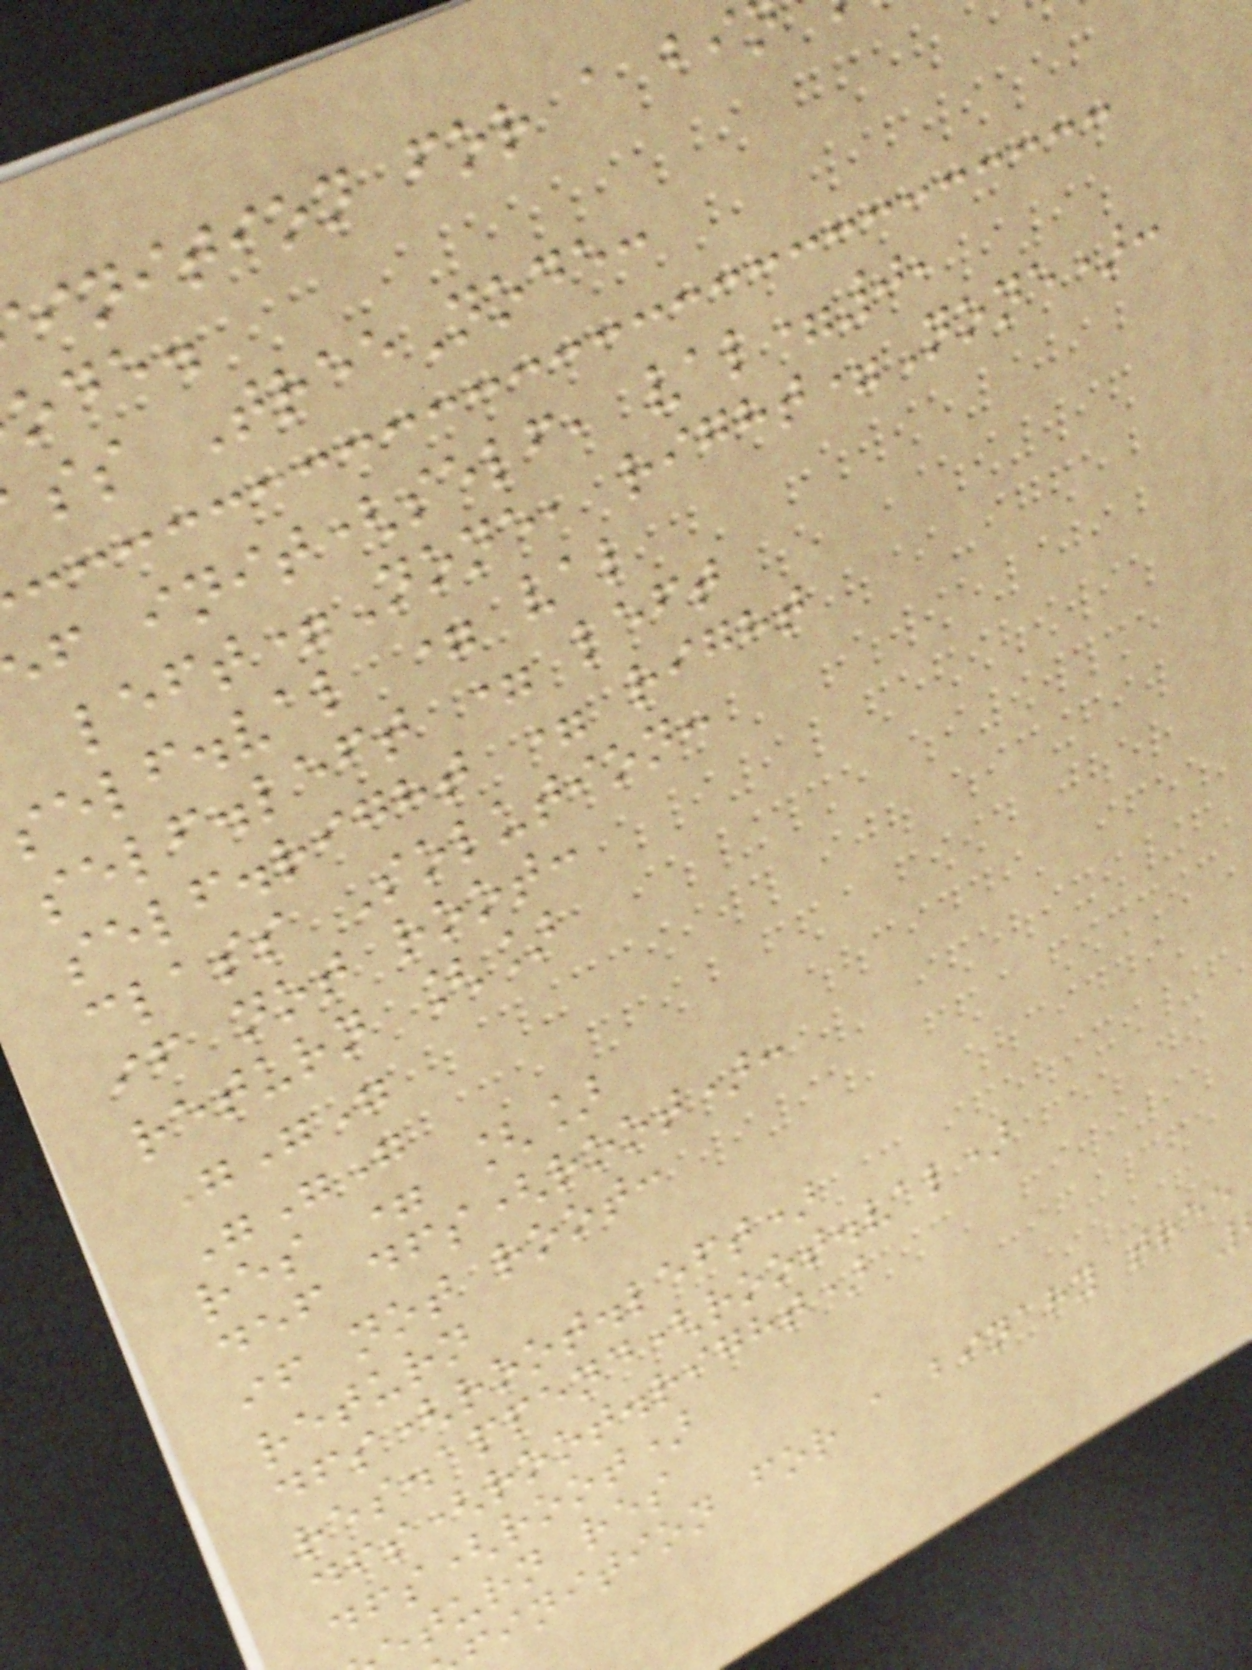inition for a bi
ode.
ss TreeNode:
f init(self, val=0,
left=None, right=None):
self.val = val
self.left = left
self.right = right
class Solution:
if not root:
return []
"""
"""
res = []
def dfs(root):
if not root:
return
dfs(root.left)
res.append(root.val)
dfs(root.right)
dfs(root)
turn res
inition for a binary tree
